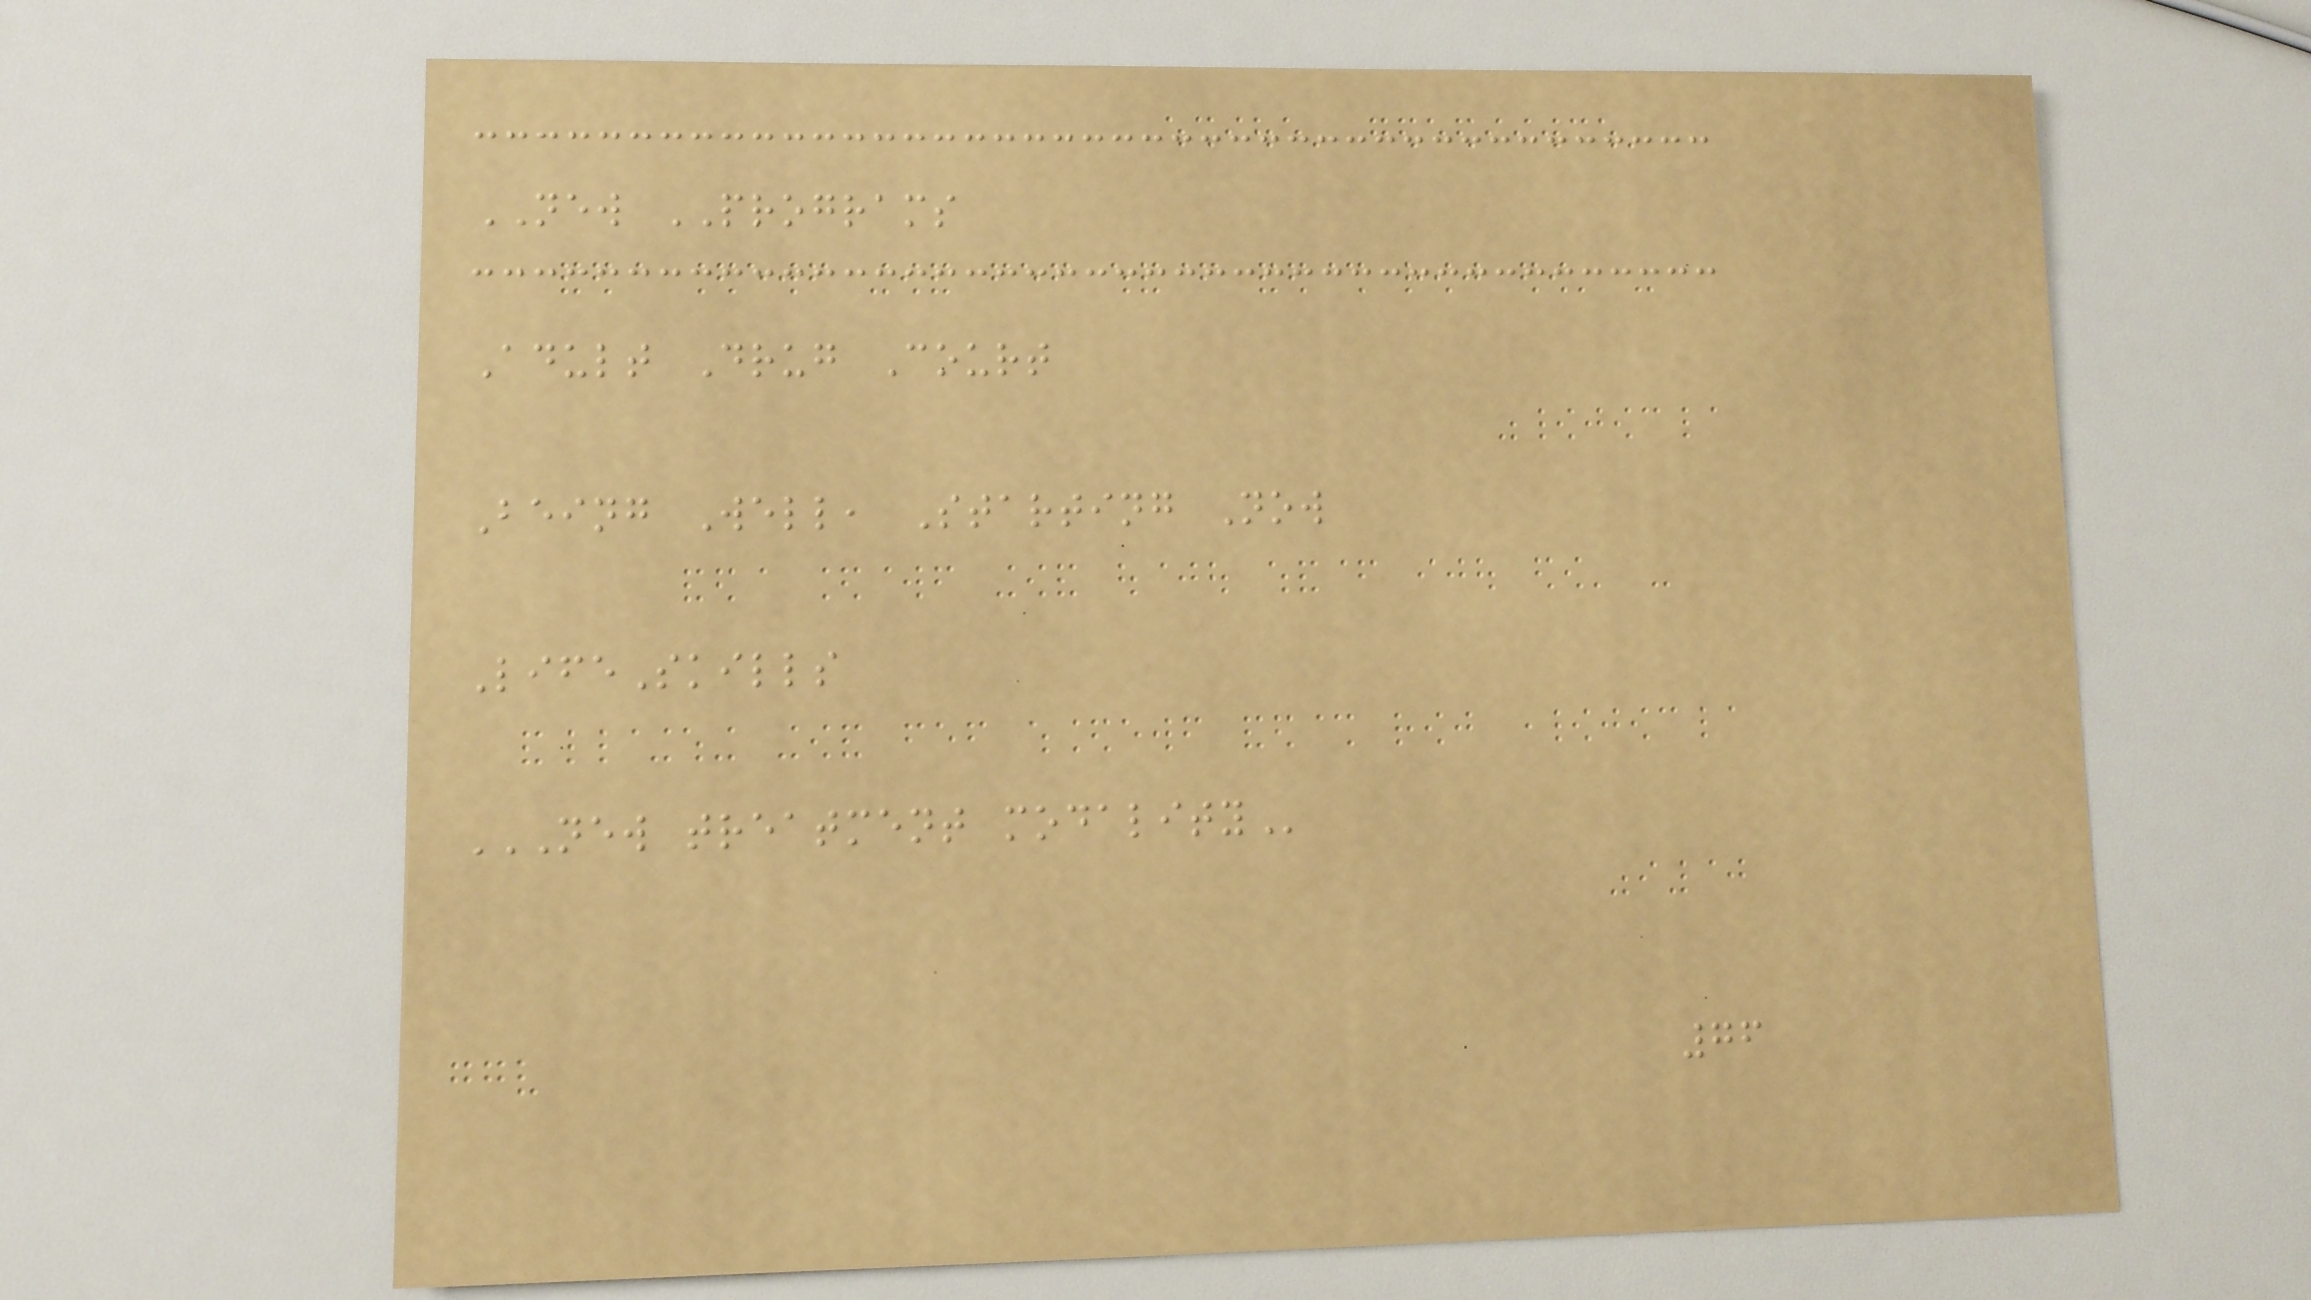NEW PROGRAMS
Adult Drug Court
Being Well, Starting Now
LifeSkills
NEW TREATMENT MODALITY
76
